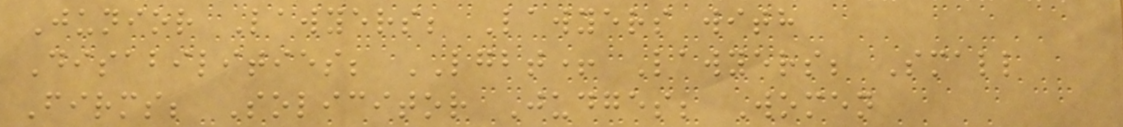Junior Lawyers; Lawyers with
Disabilities; LGBT+ Lawyers; Small
Firms; Solicitor Judges; Women
